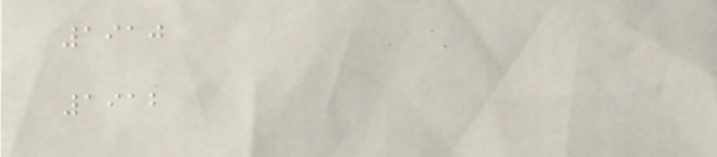1910
1912
